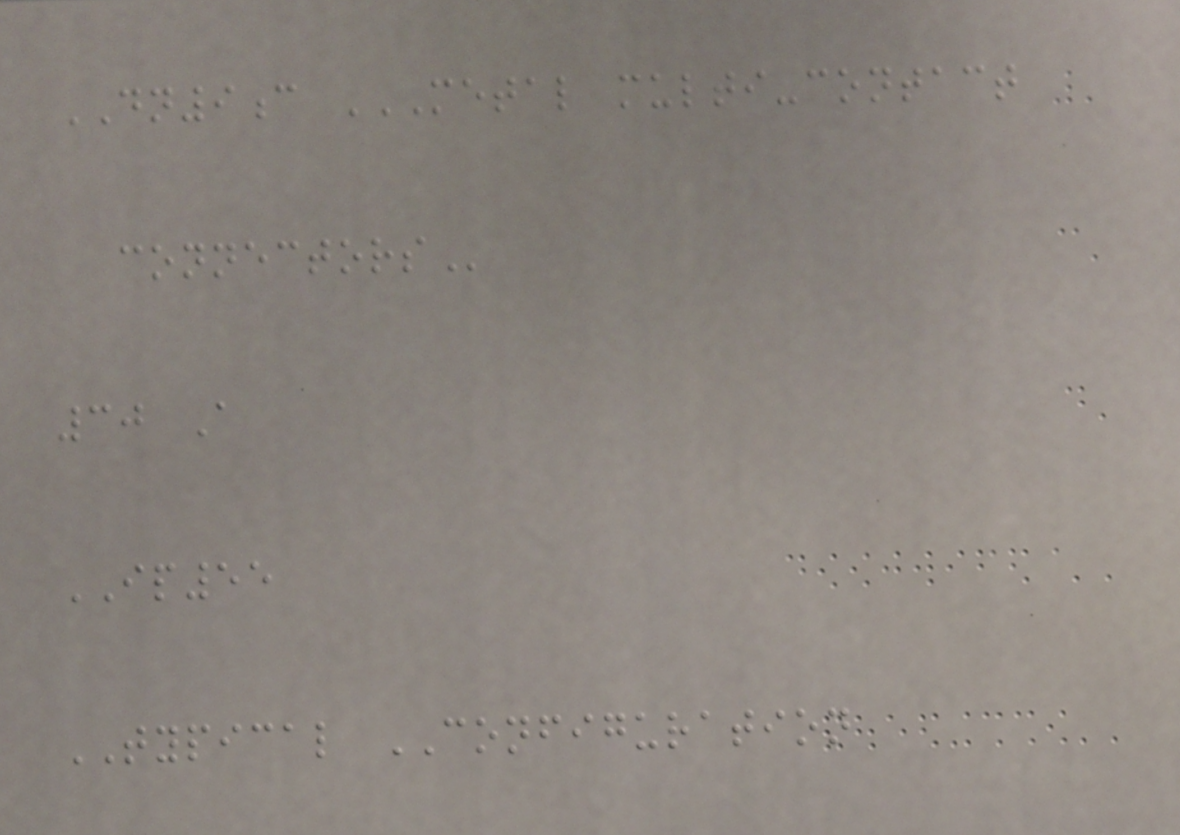DN9c METAL MULTI-CONTACT
CONNECTORS
30 A
IP55
TYPICAL CONFIGURATION
